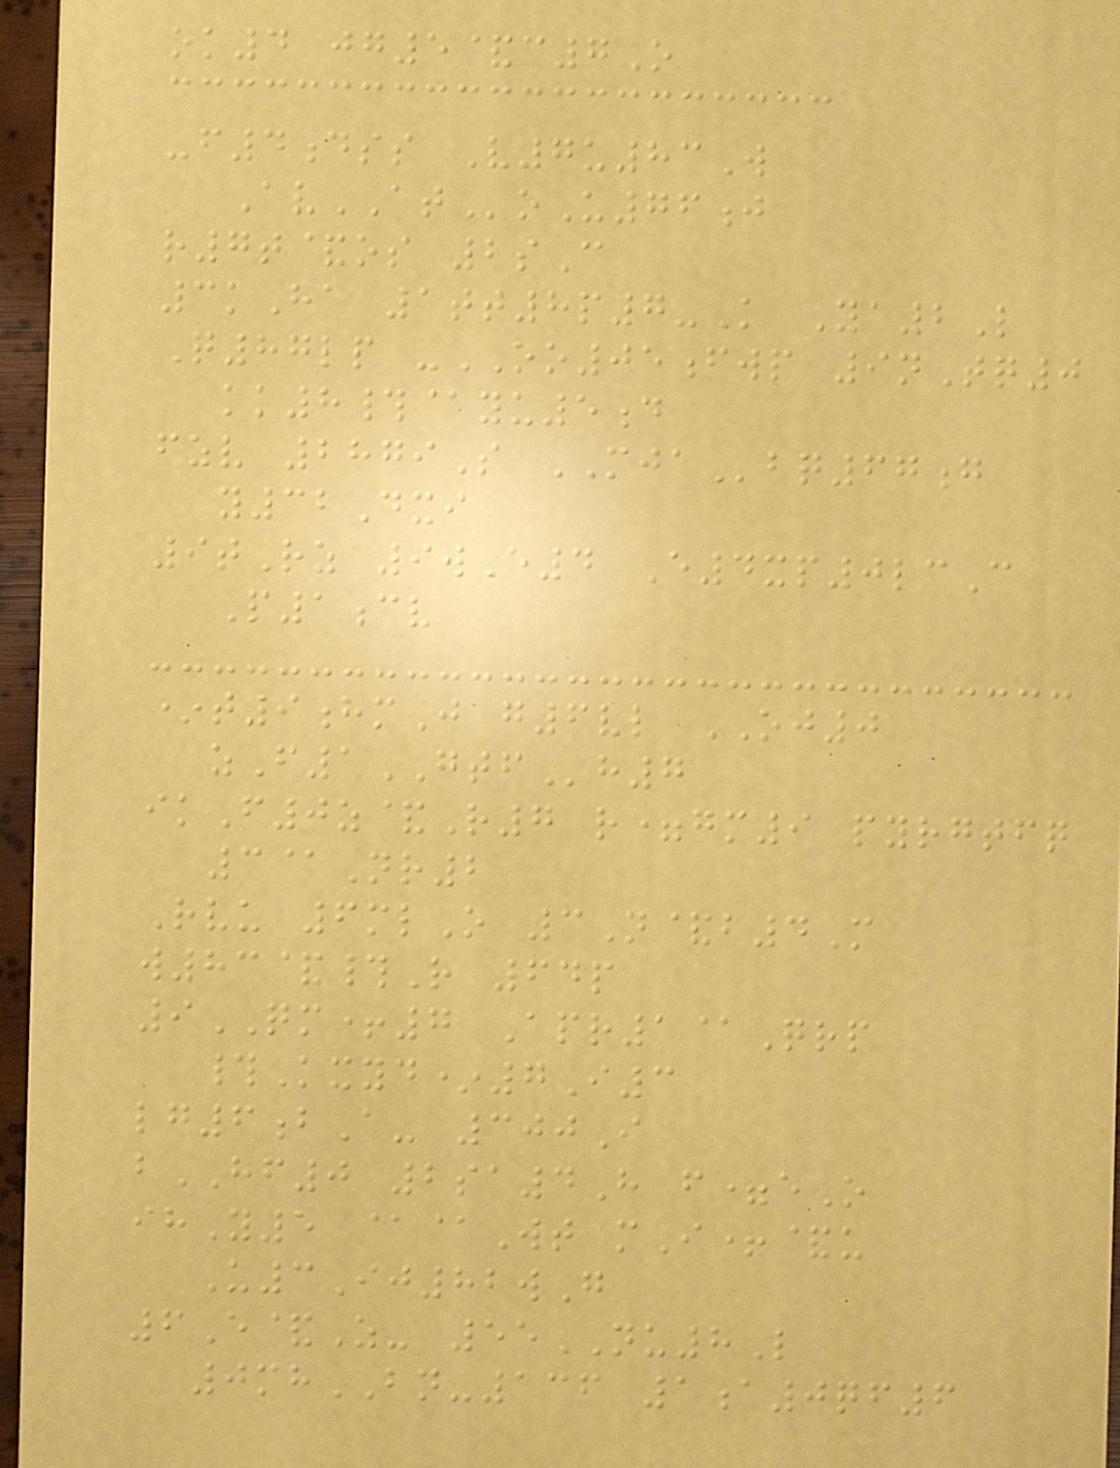ok4 jg5&c7O
-f4dss V7u83W
AvAToU76j
r7t&os 2sC
3kHa 1tt8p7-K Ya2L
Q87lp -OO05fwp 9nTq0
kk8#@yu5d
fzv 2879S MJAbq67g
y32Dxi
9tRz 9wE4 E4xp0lcC
P1cv
*t9hmJ g6vl OJ0
zF1GTFh7
ikF0z&R7 r=gm9 pyrgtfq
3@Nr2
Rvu 6mlO 3N&b4M
w83&#R 64p
9QM+7 Apr1@Qrp
#Kxyd*7I3
lg6bA- 300I
bHF0 2sa4H f=eO
ihY5 @@Wt mI+&u
U3Ij82wG
6E&Z- 55NU8L
0mhBN-136 1a0qf6
